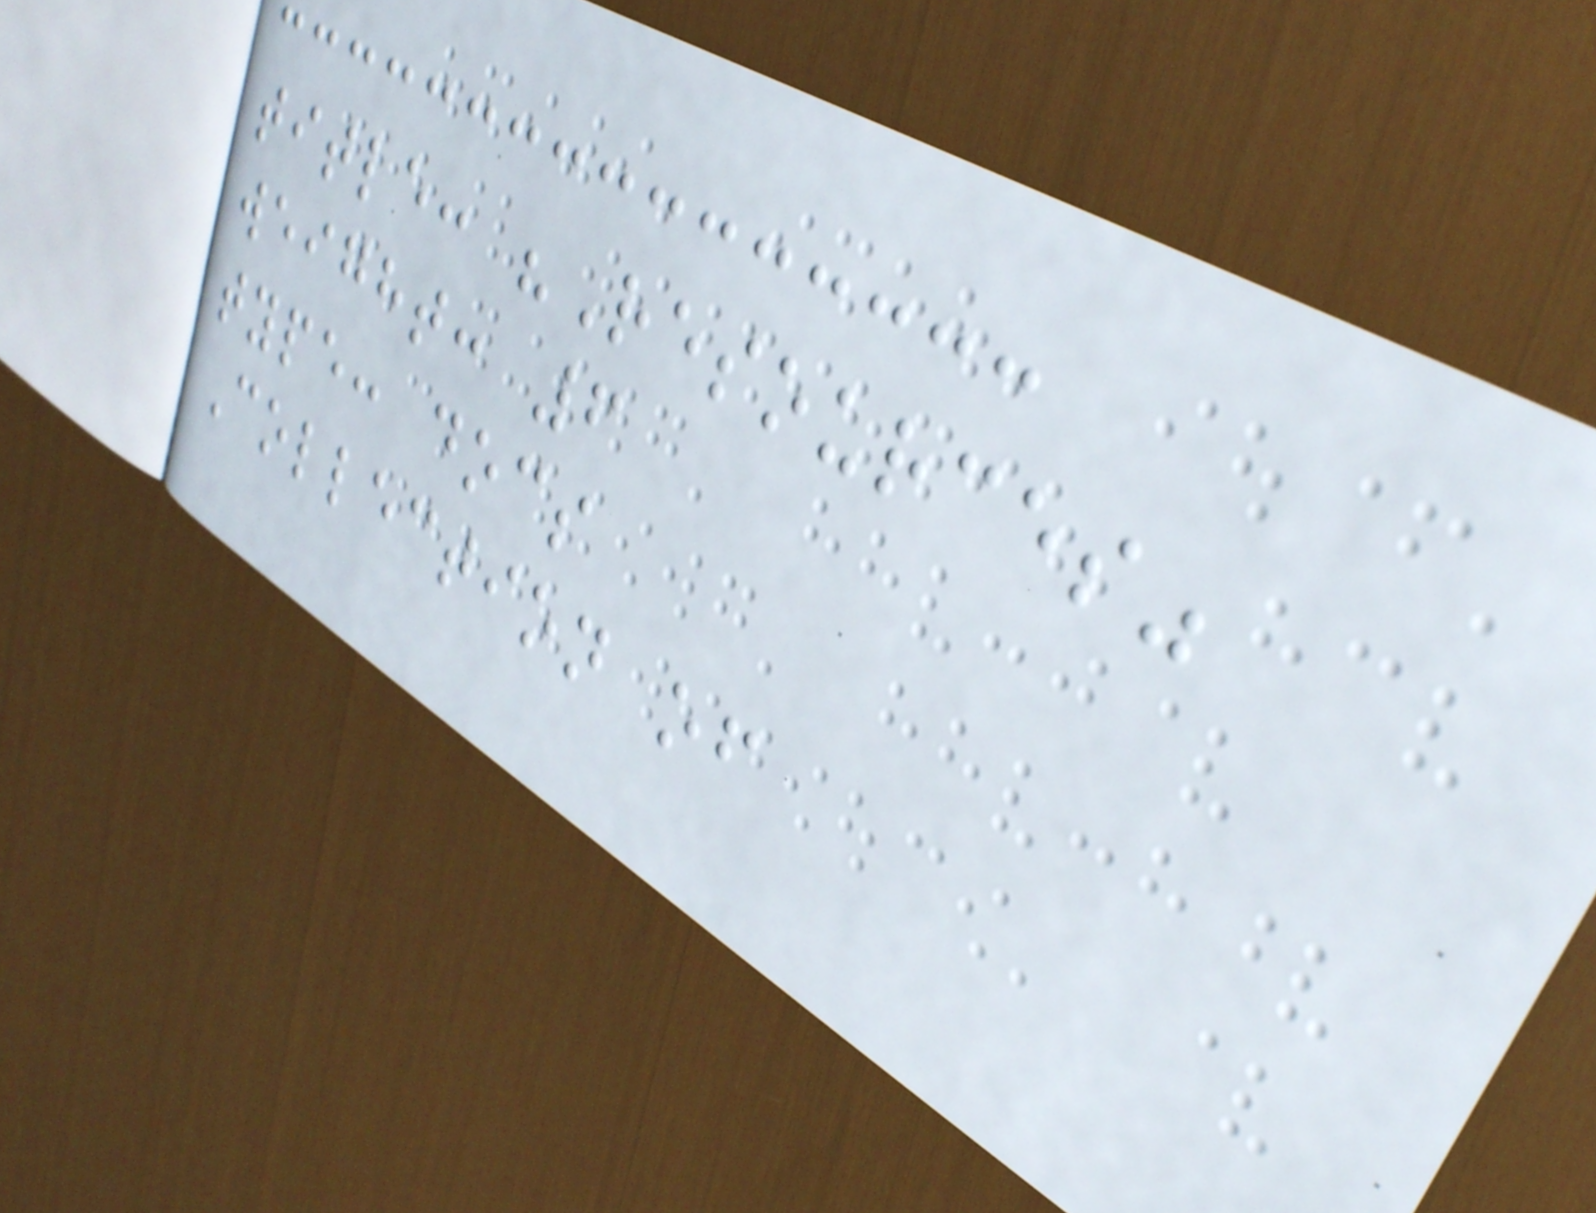title: "Resources"
weight: 6
type: docs
Collection of
